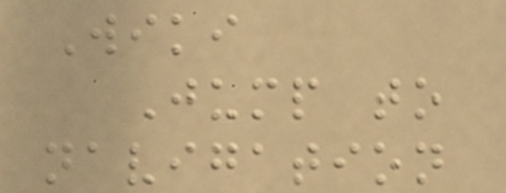Wiki
Jump to
navigation
